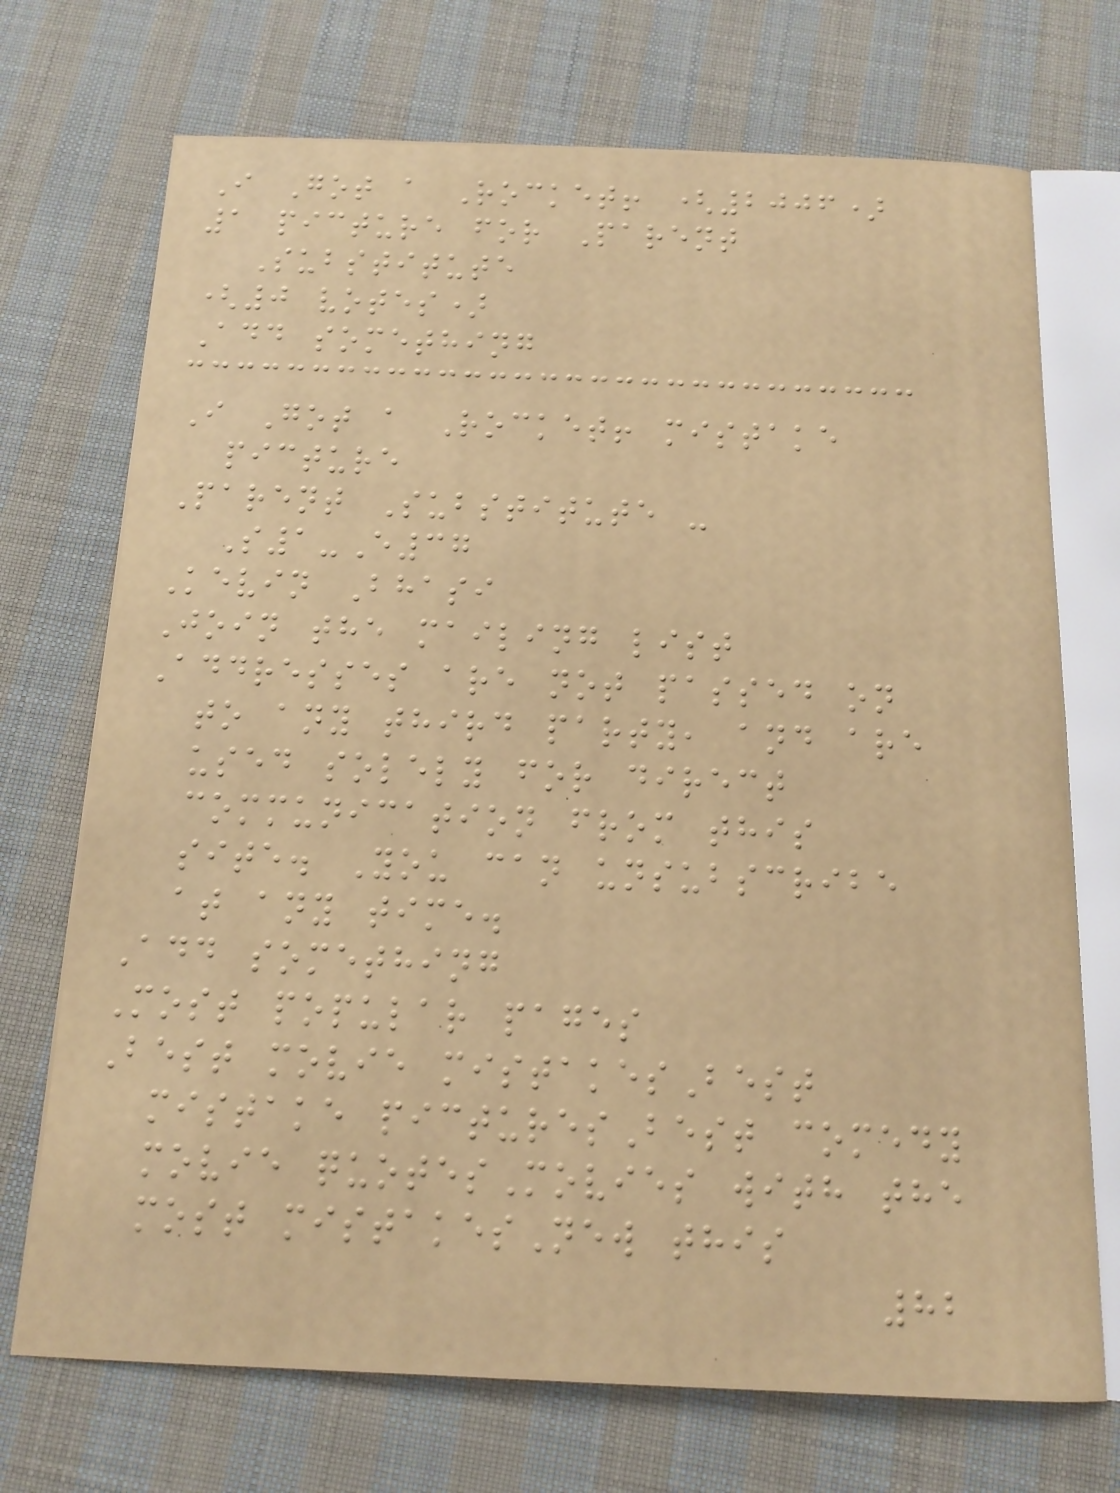I Got a Rocket! (2006)
1 picture for Parent
Substitute
(0 votes)
Add something
I Got a Rocket! mistake
picture
Parent Substitute -
S1-E37
Kevin Bhasi
Join the mailing list
Addresses are not passed on
to any third party, and are
used solely for direct
communication from this
site. You can unsubscribe
at any time.
Add something
Most popular pages
Best movie mistakesBest
mistake picturesBest comedy
movie quotesMovies with the
most mistakesNew this
82
